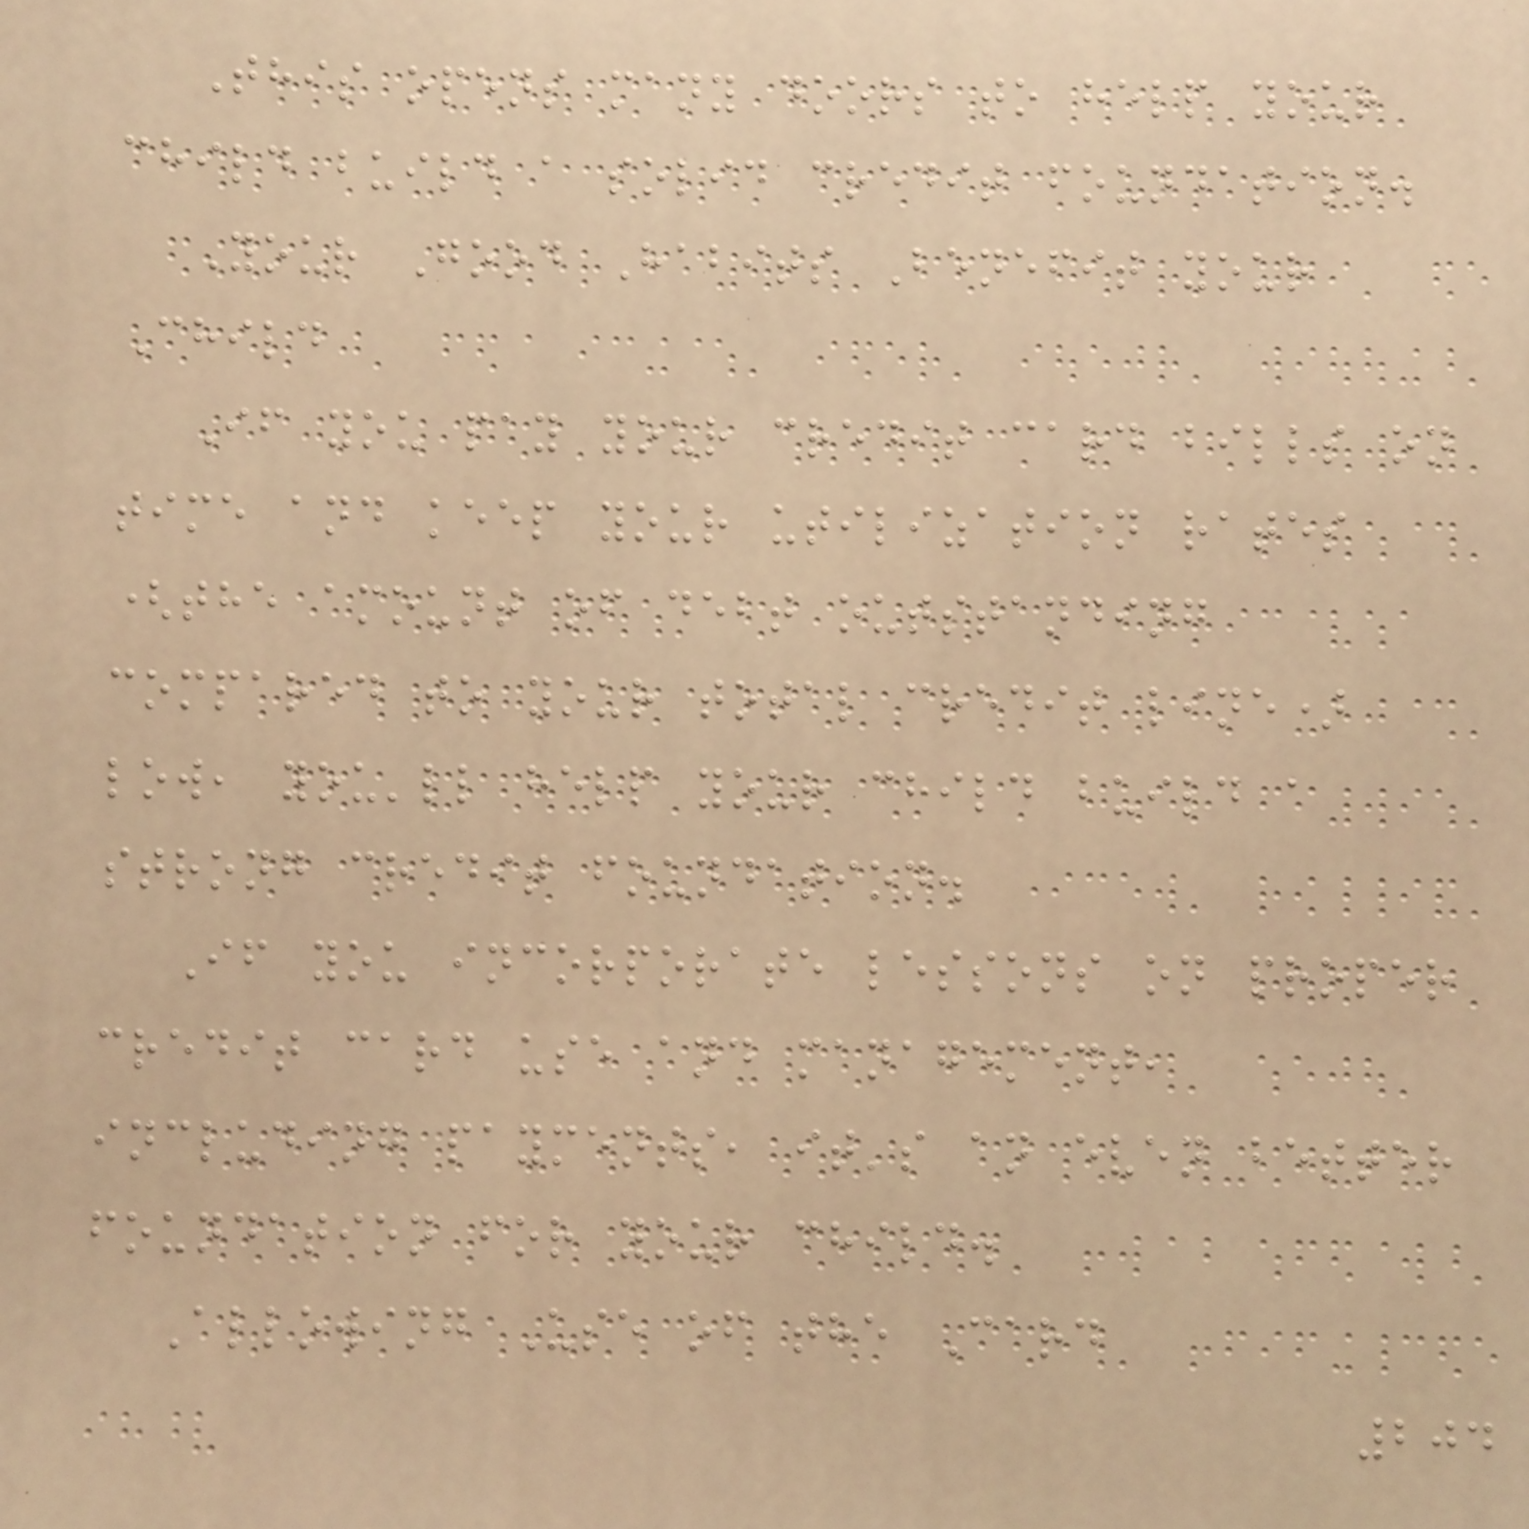This opens many doors to help your
child build a solid credit foundation.
Your Good Habits Benefit your
Child
If you pay your credit card bills on
time and keep your utilization rates
(the amount of debt outstanding
compared to your total credit line)
low, you'll help your child build a
strong credit foundation.
If you incorporate lessons on proper
credit card use and management,
including payments, it's an even better
foundation for your child.
Allowing Use of the Card
204
